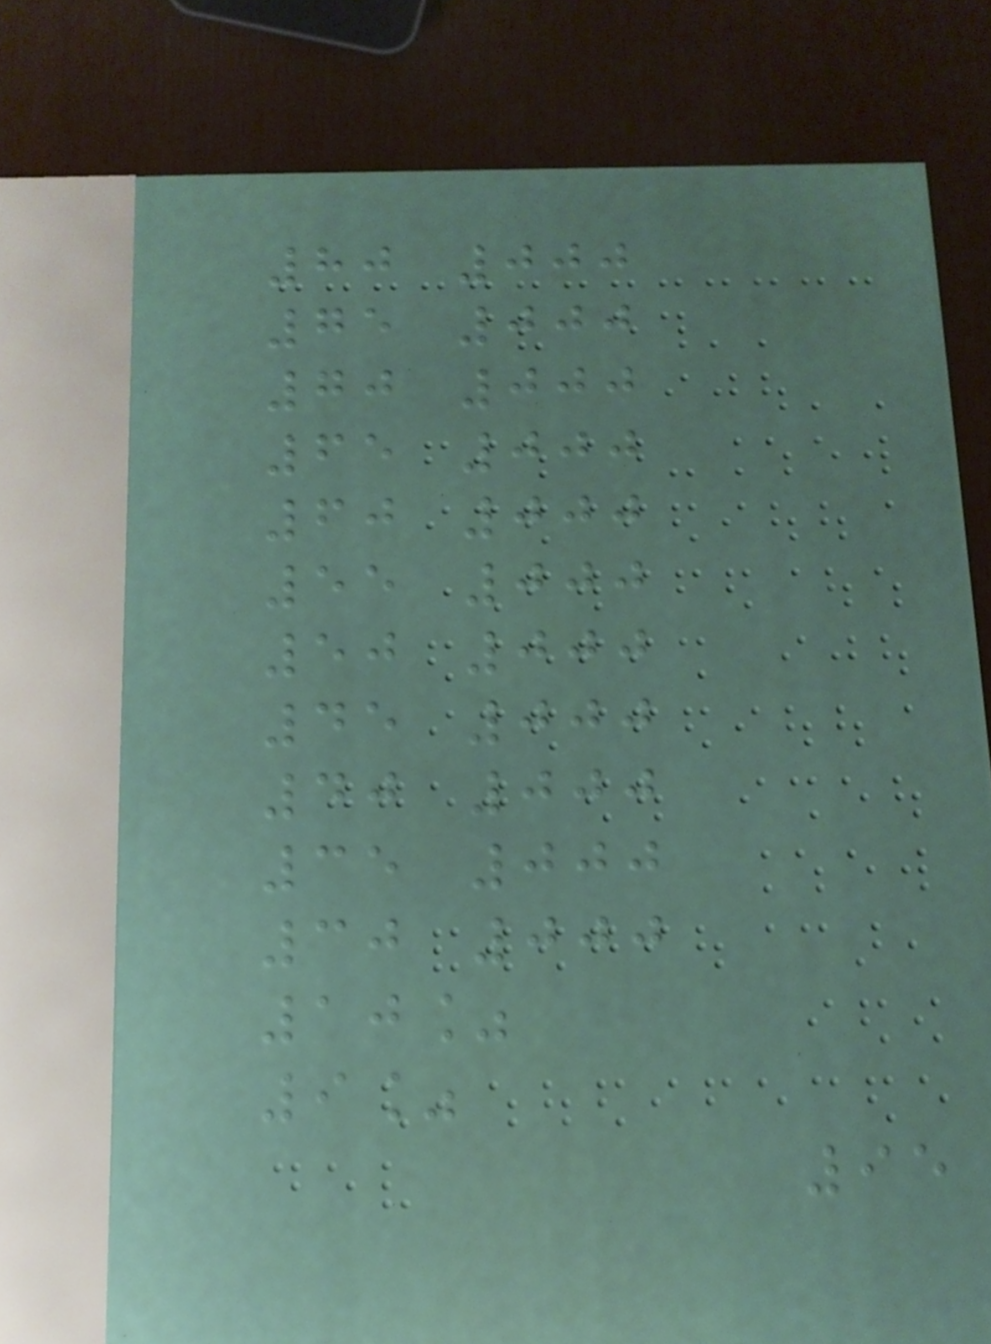80 000
75 000
70 000
65 000
60 000
55 000
50 000
45 000
40 000
35 000
30 000
10%
9%
95
